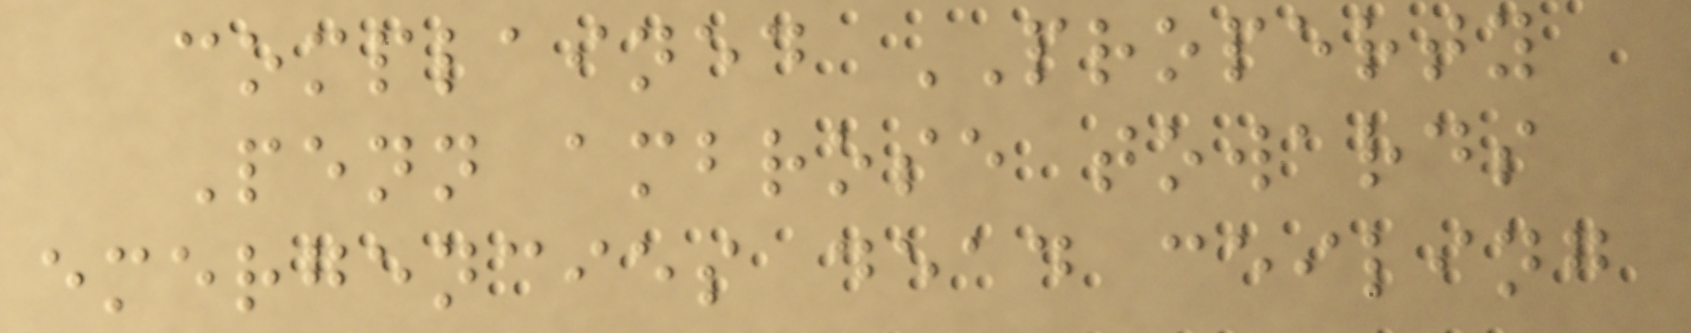complained PROPERTY
Penn ambrose towards
emergencies dead ceiling
